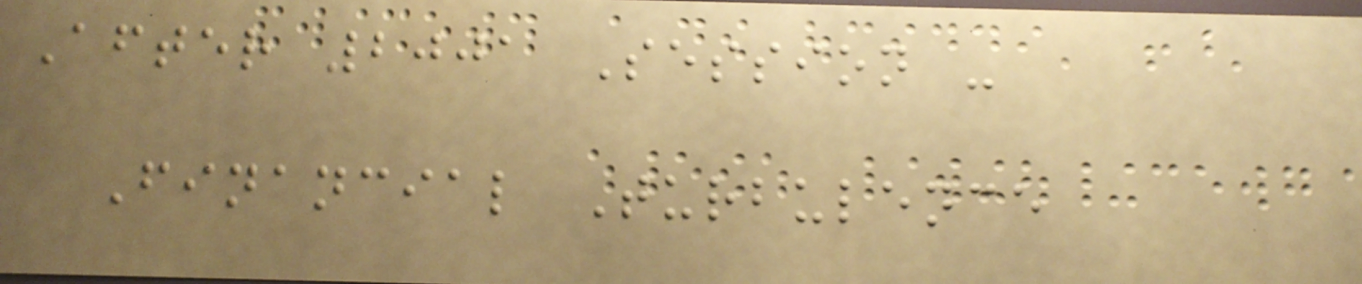After 2001 Session -
Financial Turbulence
